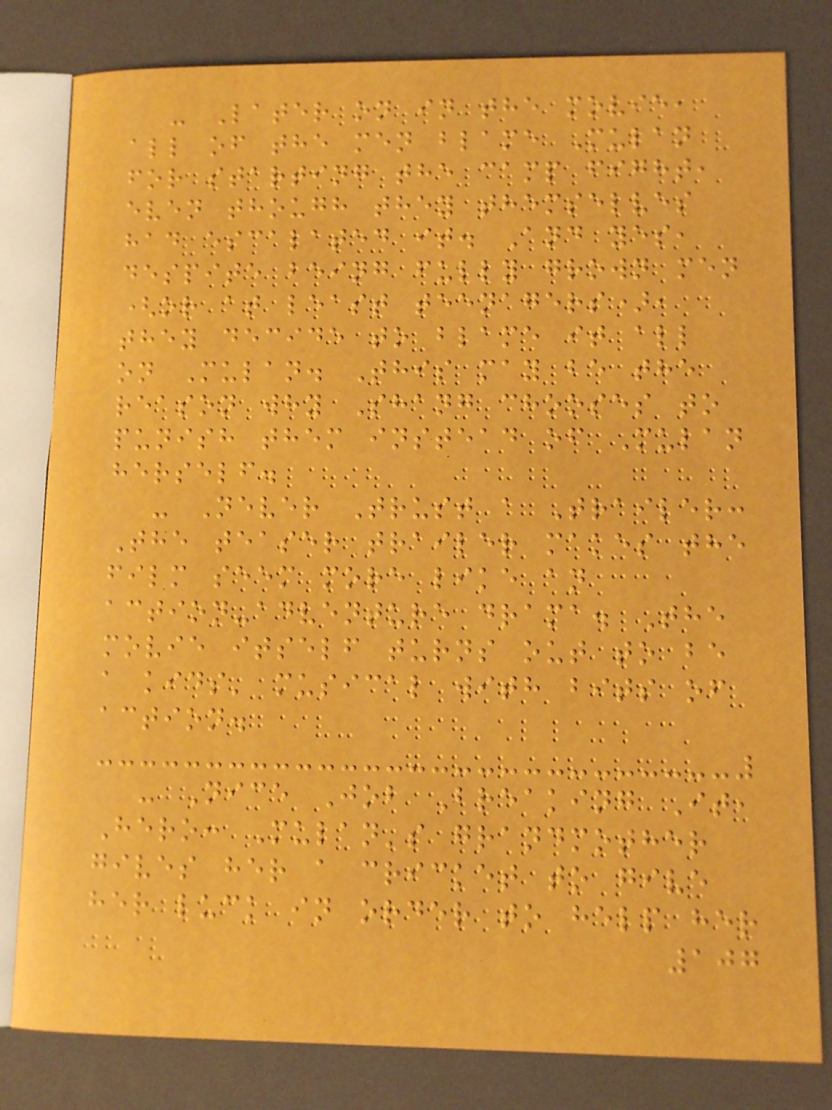- Later on in the movie,
all of the men blame Mulan
for starting the camp fight,
even though they themselves
had escalated it. And yes,
despite being fully grown men
(or at least teenagers),
they decide to blame it all
on Mulan. This may be the
reason why Shang chooses to
punish them instead of Mulan
herself.
- Never Trust a Trailer:
The teaser trailer makes the
film seem more like an
action-adventure drama. The
movie itself turns out to be
a kids' musical with bits of
action.
- Nice Job Breaking It,
Hero: Mulan's grandmother
gives her a cricket to give
her luck in order to help her
107
